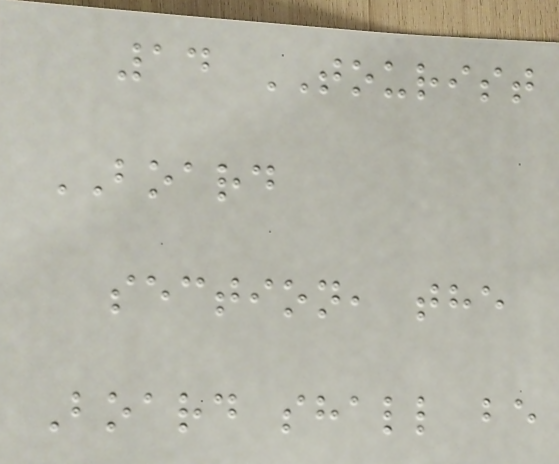14 TOURIST
BOARD
section, the
Board shall be
